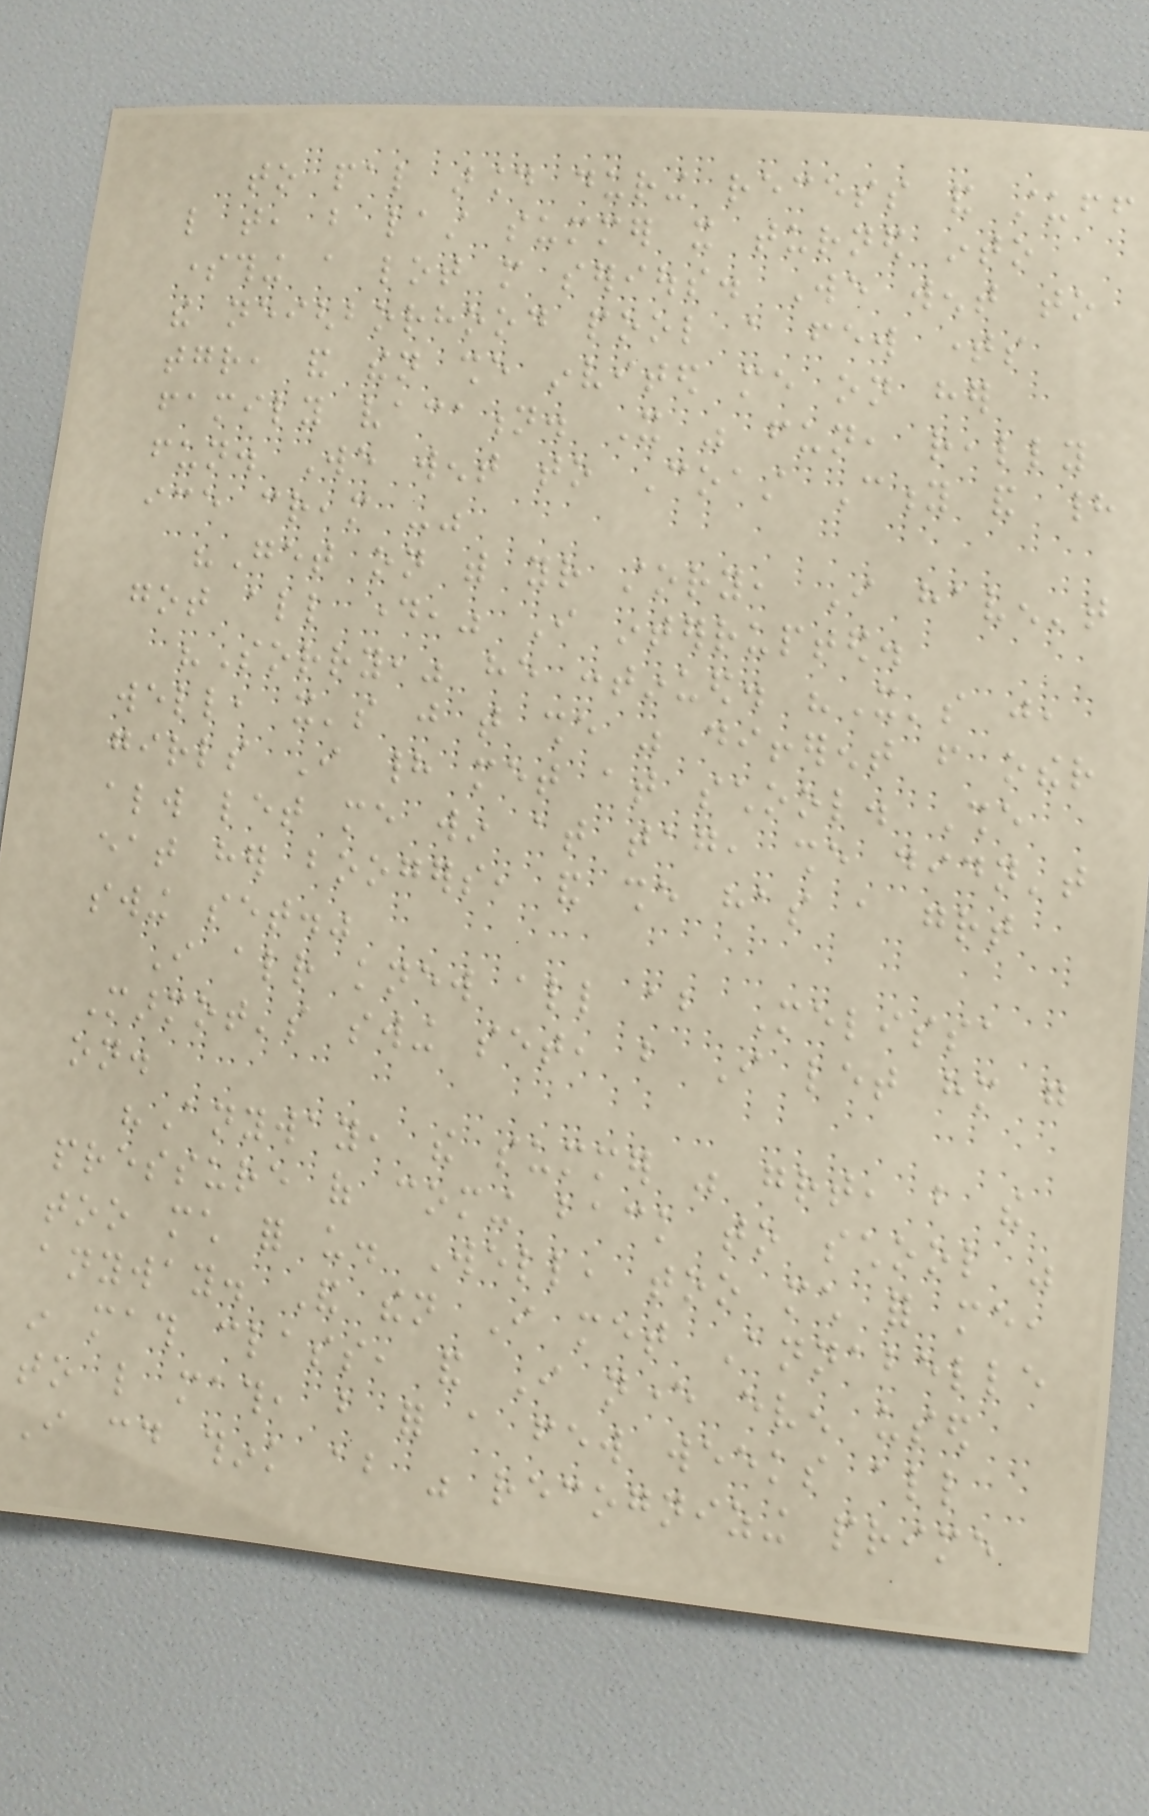to pal around during recess and stuff
like that, but last summer it turned into
something a lot more serious. We went to
the neighborhood pool a few times
together, and then she invited me on her
family vacation. It was fun, really
fun. We went to Coast City and had
ice cream -"
"Get on with your story, I haven't
got all day," I interrupted.
"Sorry," he continued. "It's just,
well, it's just that she was different from other
girls I had met at school. She
always let me win at tag, she didn't
eat her boogers, and she has a great
swing set."
I already knew all about Melissa
Marmot's swing set, but I let him go
on.
"Anyway, the summer was great, but the
pressure of coming back to school was
too much for us. Well, too much for me,
anyway. And then I met Annabelle
in math class, and I never even used
to like math, but for a few weeks all
I could think about was recognizing prime
